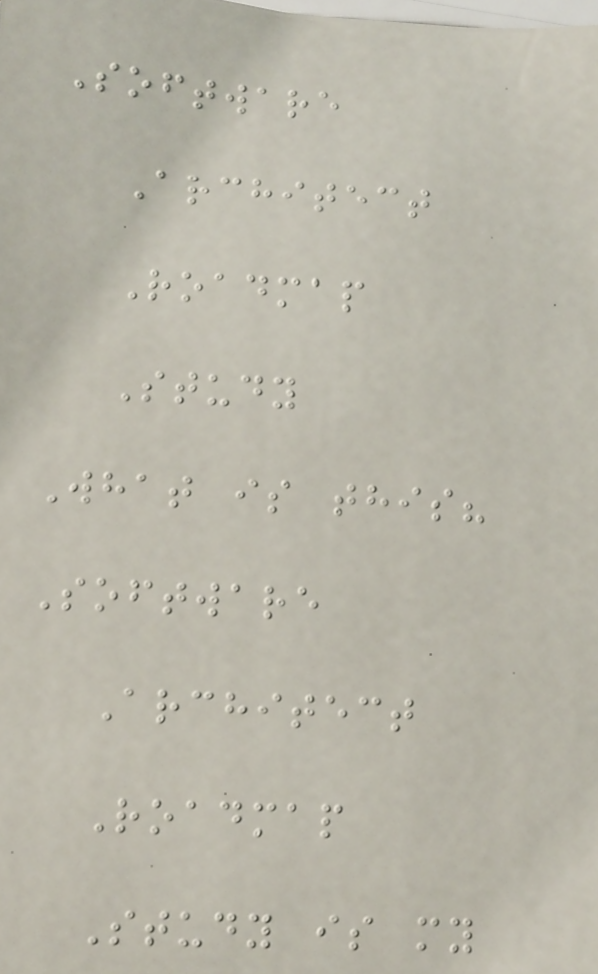Software
Architect
Roadmap
Study
What is this?
Software
Architect
Roadmap
Study is my
